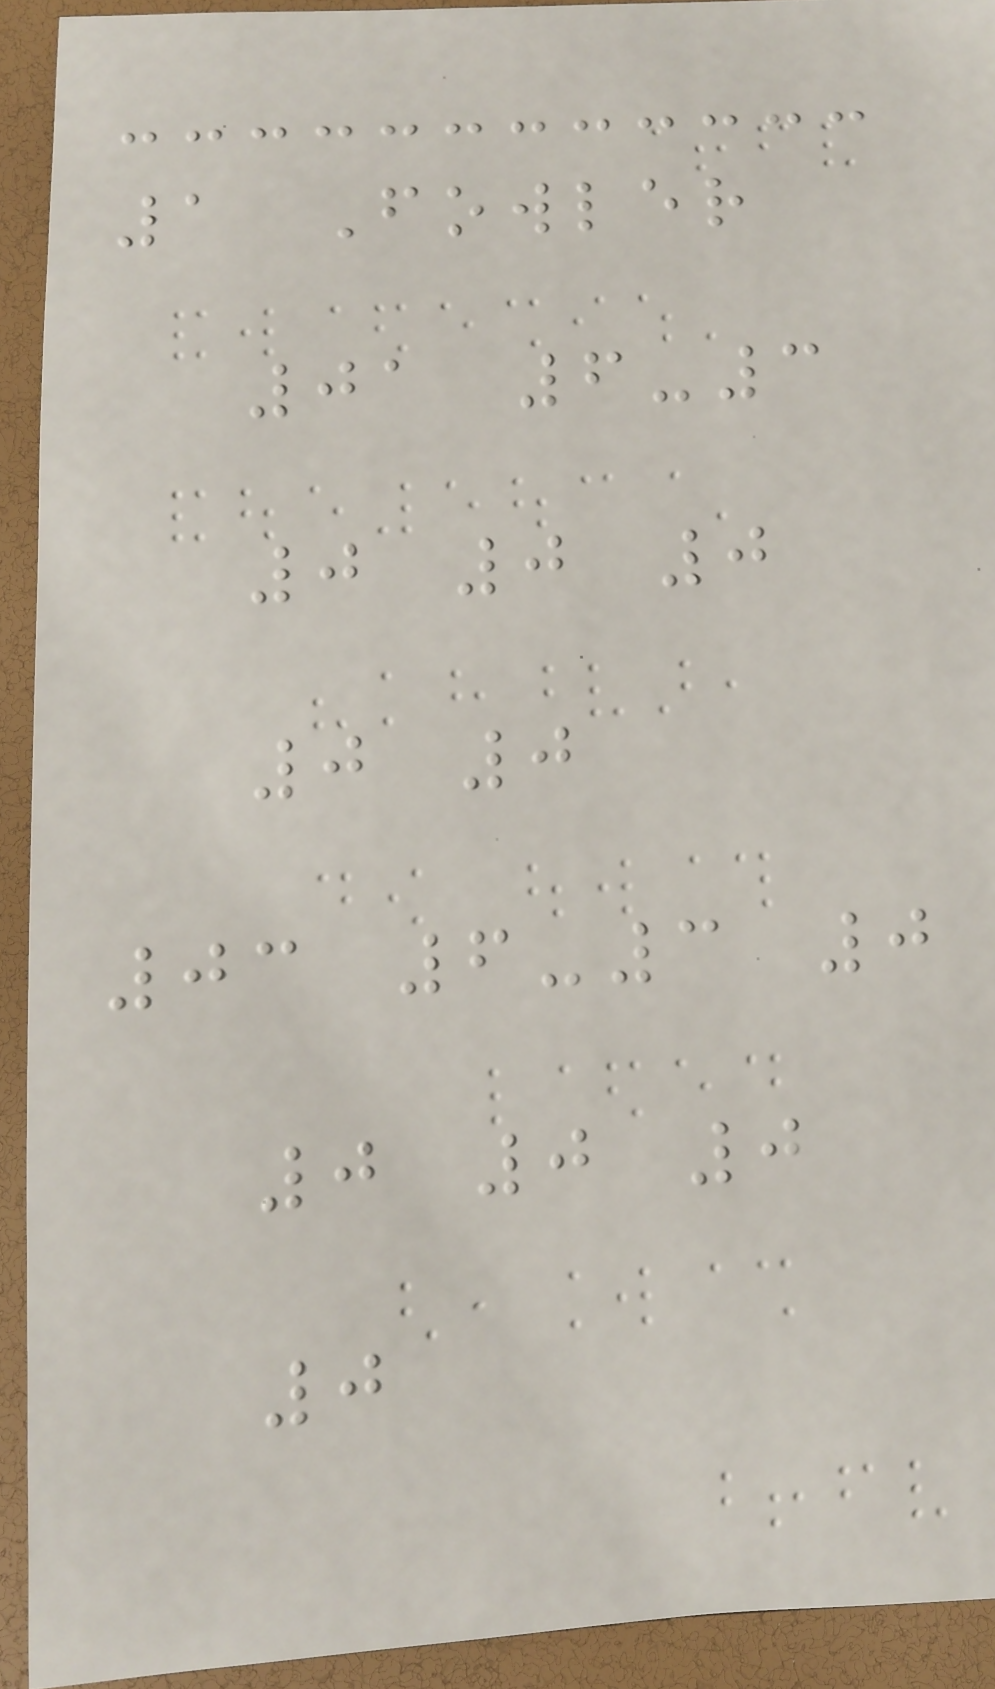1 Fowler
01 6-3
0 0 0
0 0
03 6-3 0
0 0 0
0
